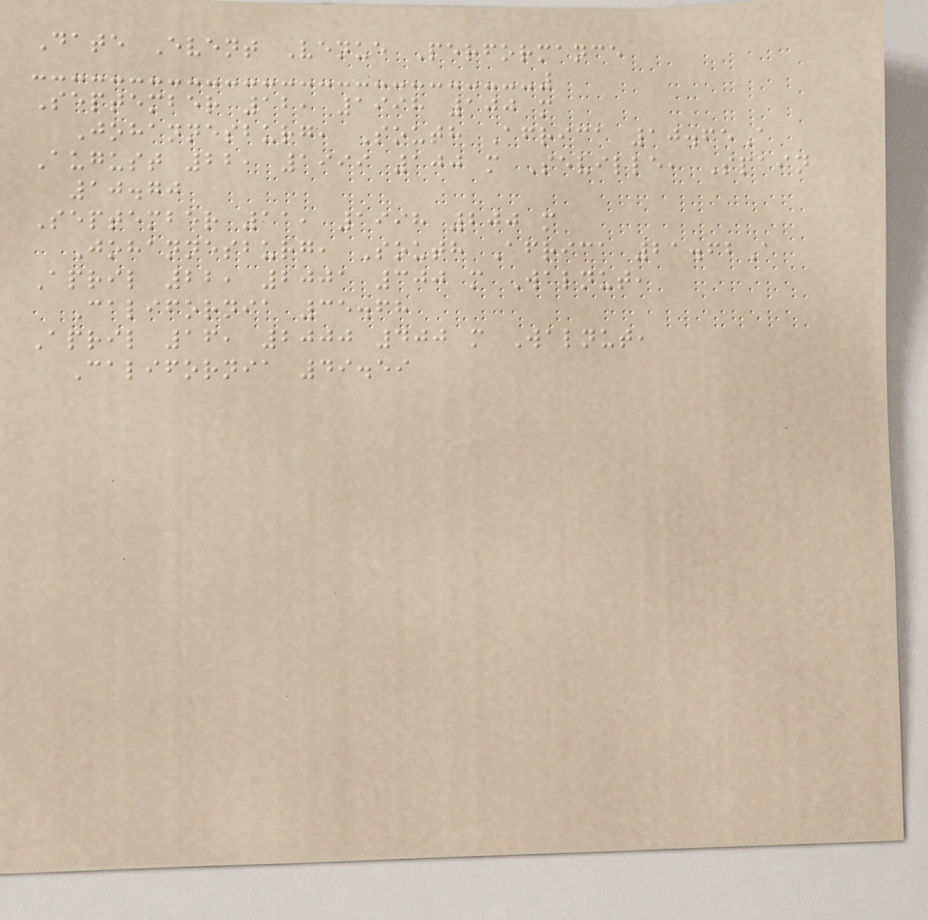Date Event Venue Performance
September 12, 1998 100 m
Johannesburg, South Africa 10.65A
August 22, 1999 100 m Seville, Spain
10.70
September 11, 1998 200 m
Johannesburg, South Africa 21.62A
April 22, 2001 300 m Walnut,
California 35.68
April 16, 2000 400 m Walnut,
California 49.59
